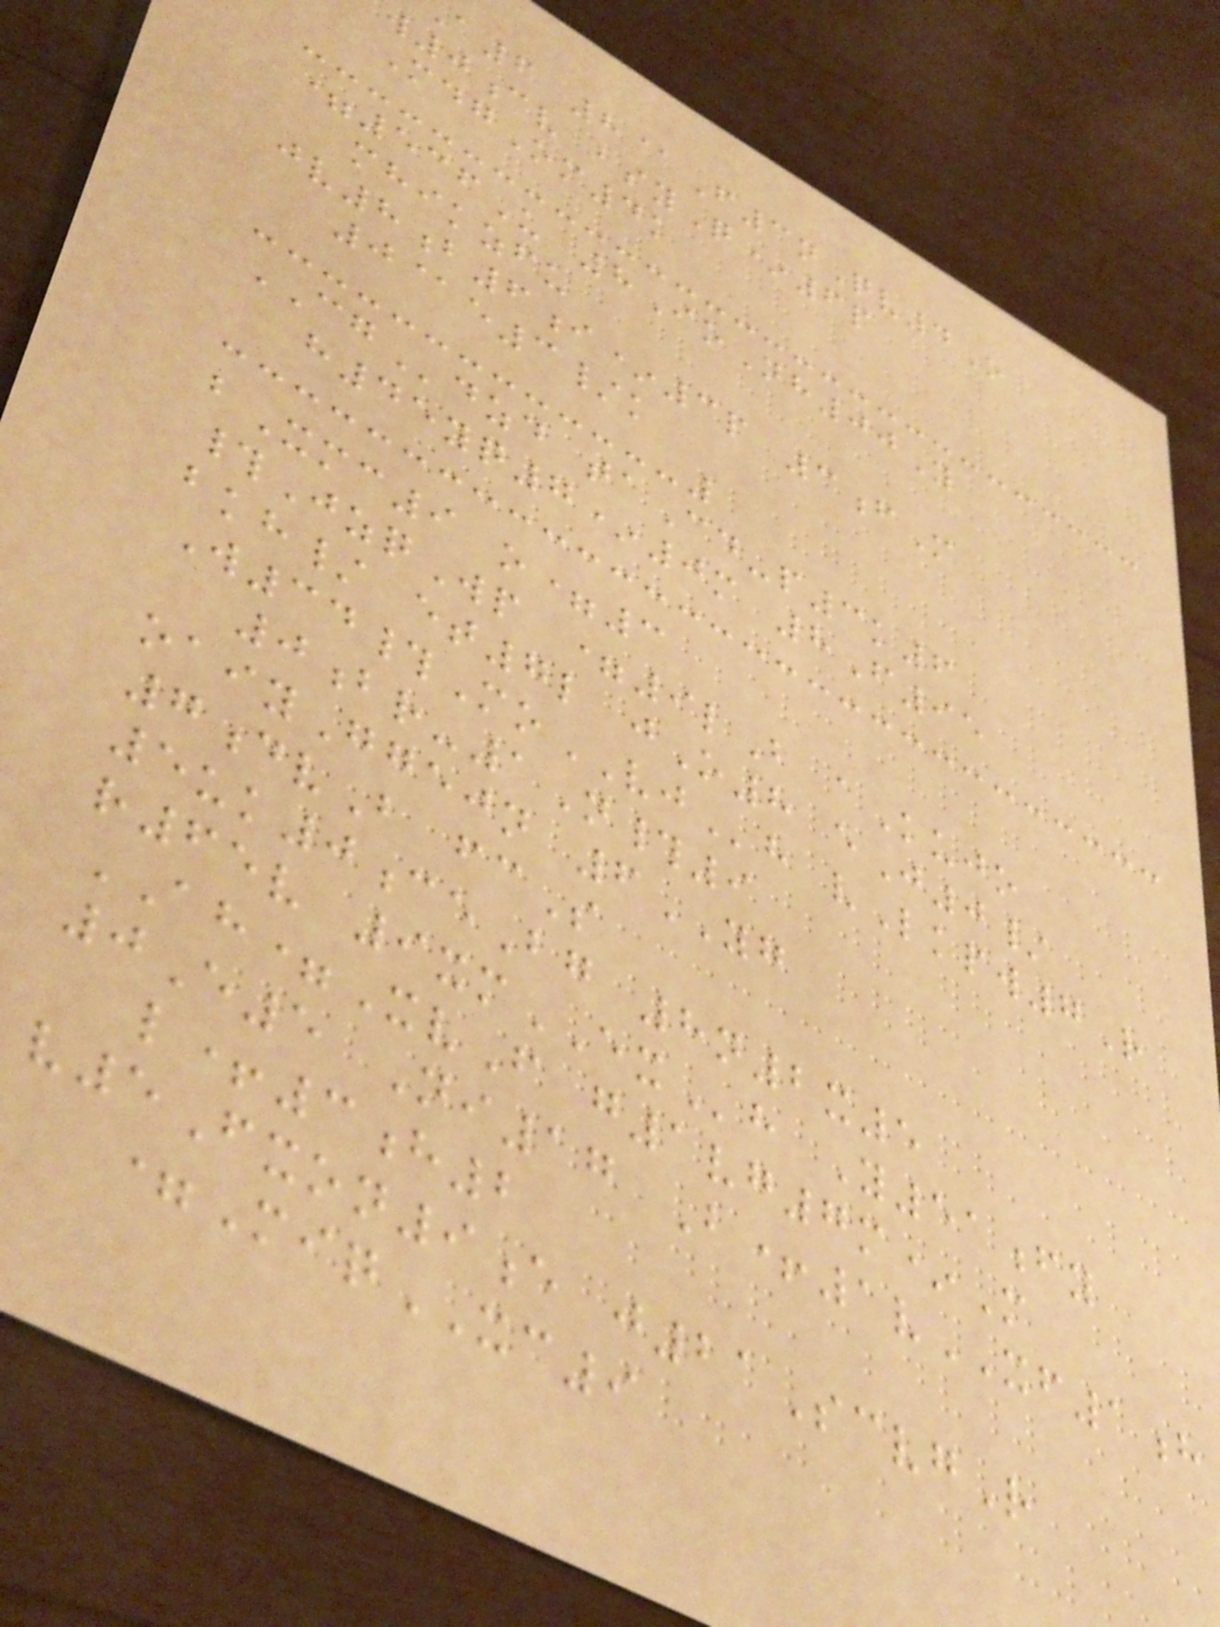a6 8@F3nQv4O
w0cv bsyQ*6p
MdgOm4k
=536U 8IoNh00Y
mhikzfu
jv8b6i*3p 3fM
0@e3/k
CGdzd taCd-p3k6
h45yq7*0m 8F95
bXmc9 o=3
#JzqWp =9lB aKujo
bkh/ et7l jO8 eJ0/
W34#MoVJh vLkpw7R
0br-1N#9
oaiyGgejn 6YG
7dvB fcS
5uk0ceBg 8n2x5
r65v 9xmEXh Y51fy
AH=XvF g1vg7m*M
0E5 Ni17 B+1vXF1h
l+3h2
v5Fxon9e j21ScvgR
=MiqXC9
